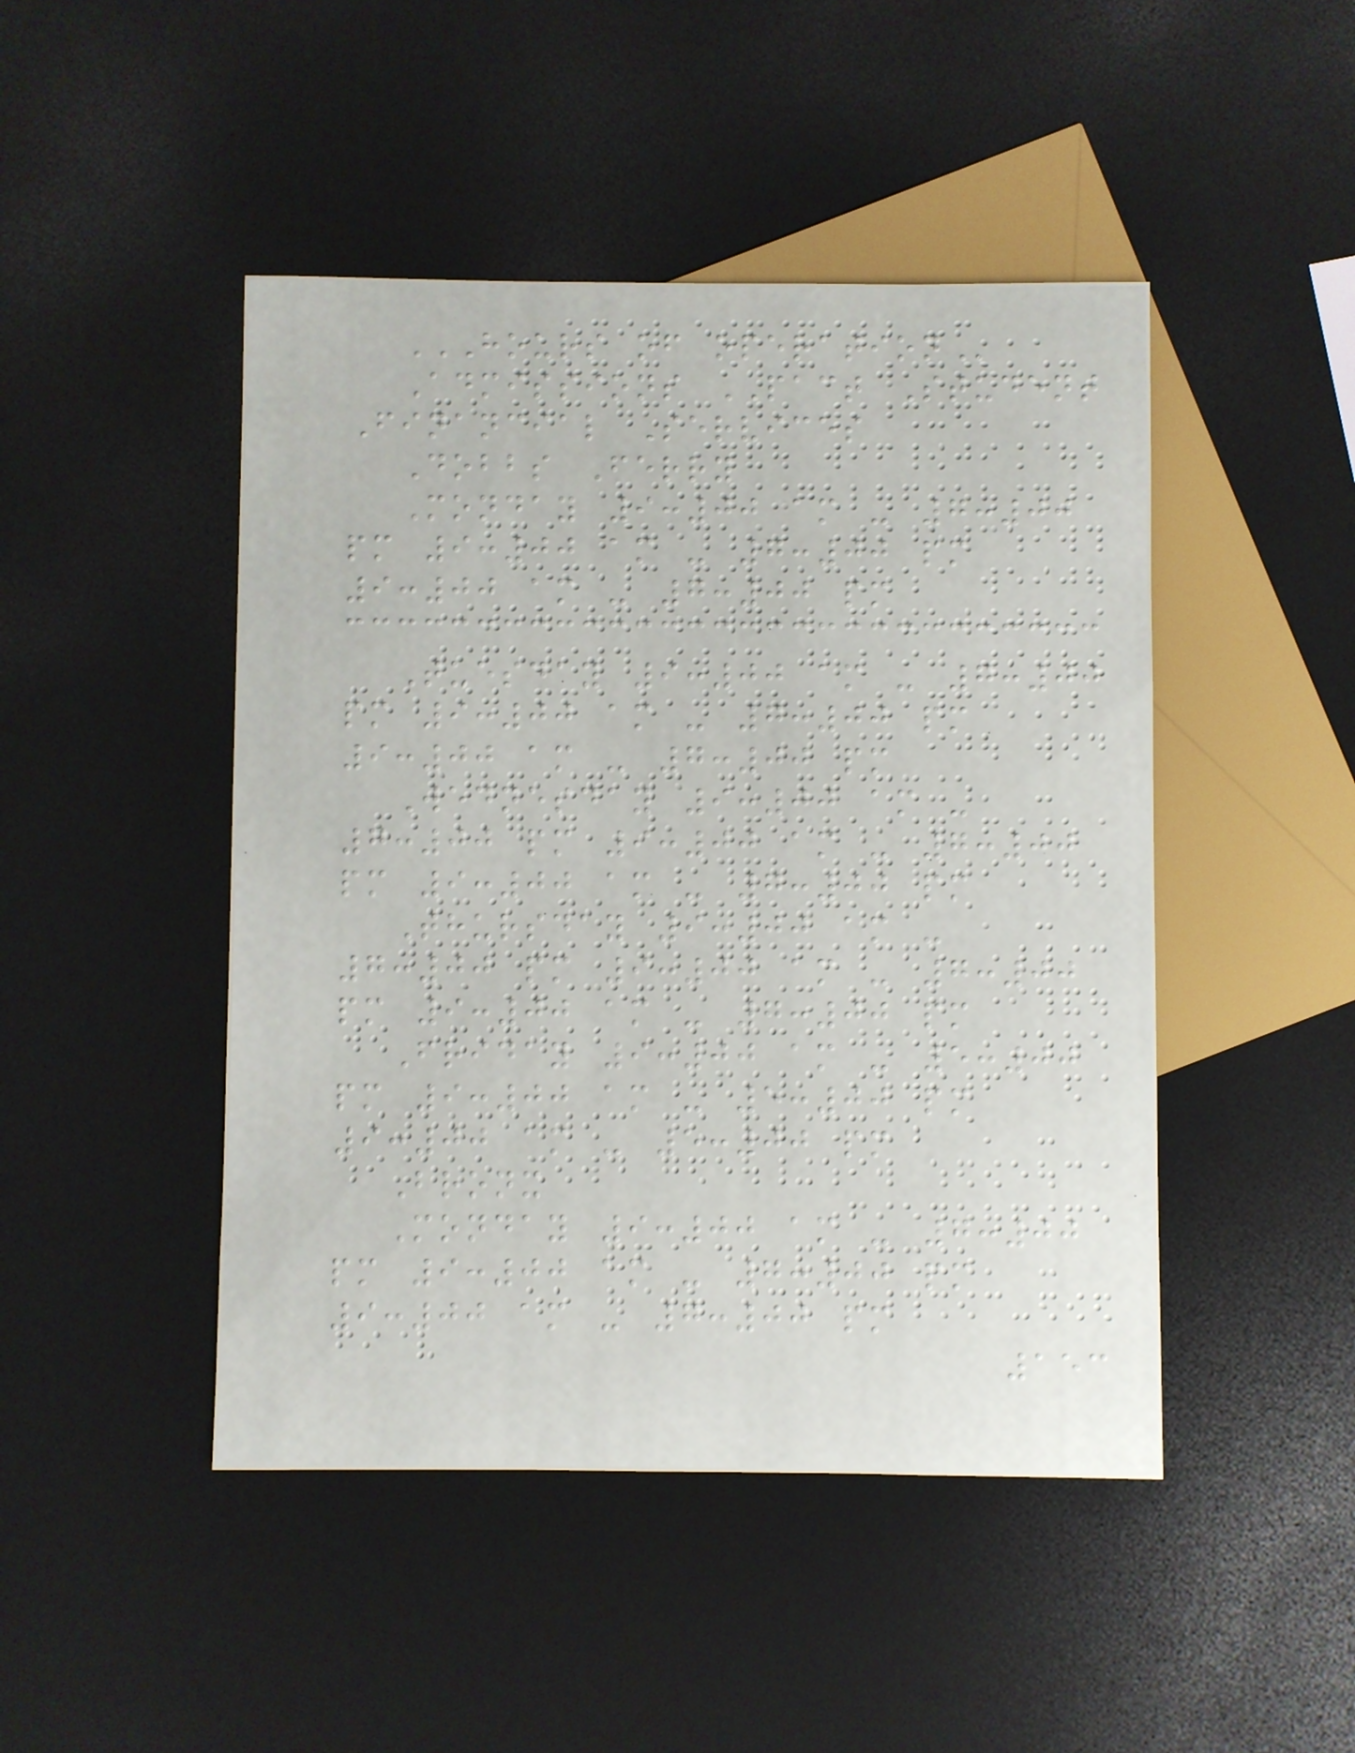HOURS OF OPERATION
Admissions PACT Student
Financial Services
Dobbs Ferry
Monday 9:00 am - 7:00
pm 9:00 am - 7:00 pm
9:00 am - 7:00 pm
Tuesday 9:00 am - 7:00
pm 9:00 am - 7:00 pm
9:00 am - 7:00 pm
Wednesday 9:00 am -
7:00 pm 9:00 am - 7:00
pm 9:00 am - 7:00 pm
Thursday 9:00 am -
7:00 pm 9:00 am - 7:00
pm 9:00 am - 7:00 pm
Friday 9:00 am - 5:00
pm 9:00 am - 5:00 pm
9:00 am - 5:00 pm
Bronx
Monday 9:00 am - 7:00
pm 9:00 am - 7:00 pm
9:00 am - 7:00 pm
153
